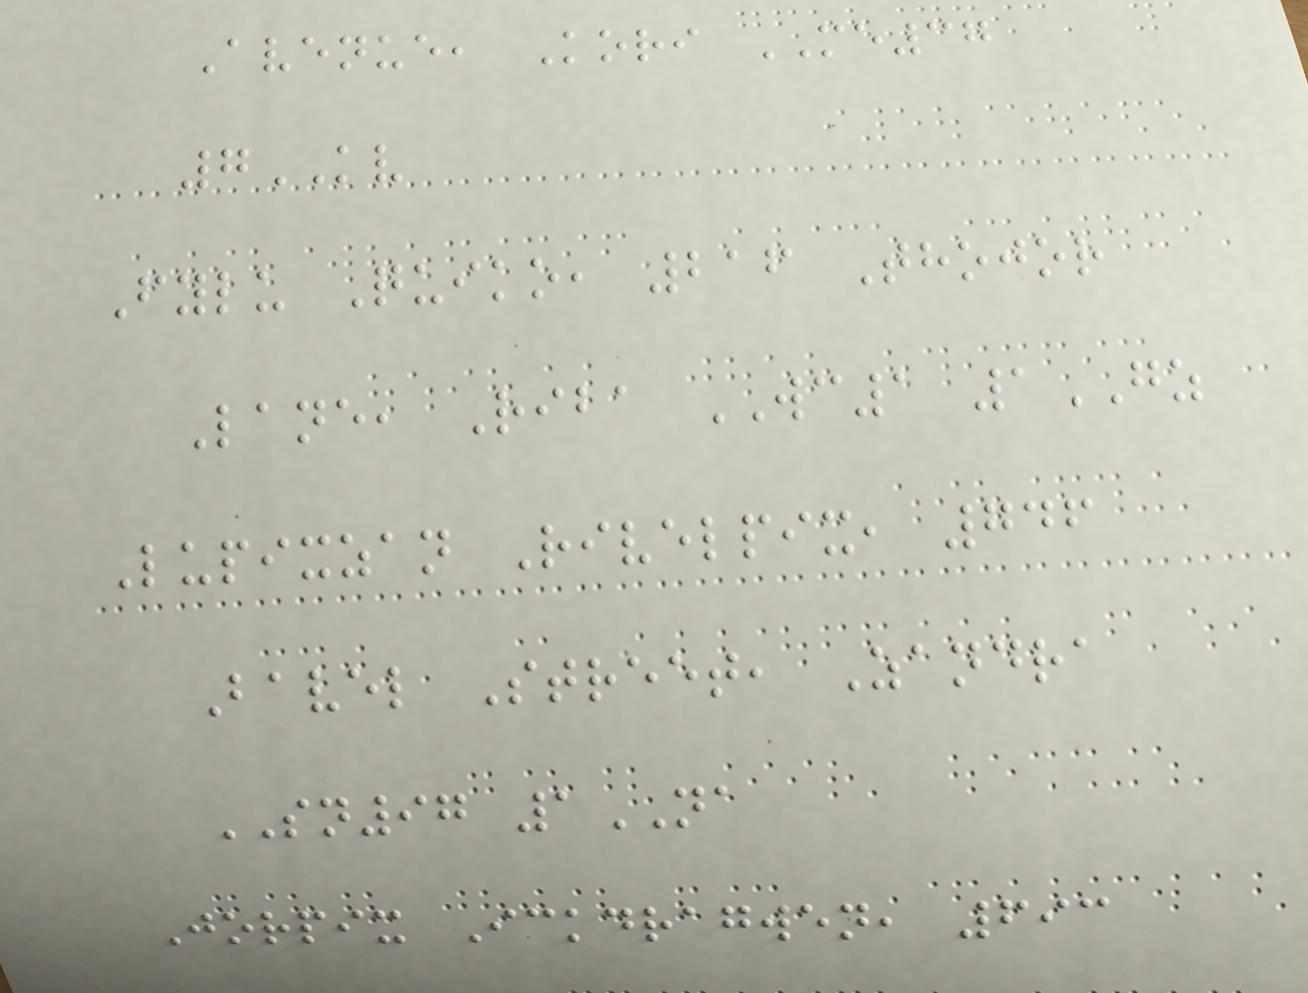Avenue, Kori ME37
7KV
Fylu Quiko, 216 Thojor
Lane, Riba WC1 1GZ
Lupixzan Rivelpix, 746
Bavel Street, Zandra
SN97 1NA
Jorpix Ickdragwen, 693
